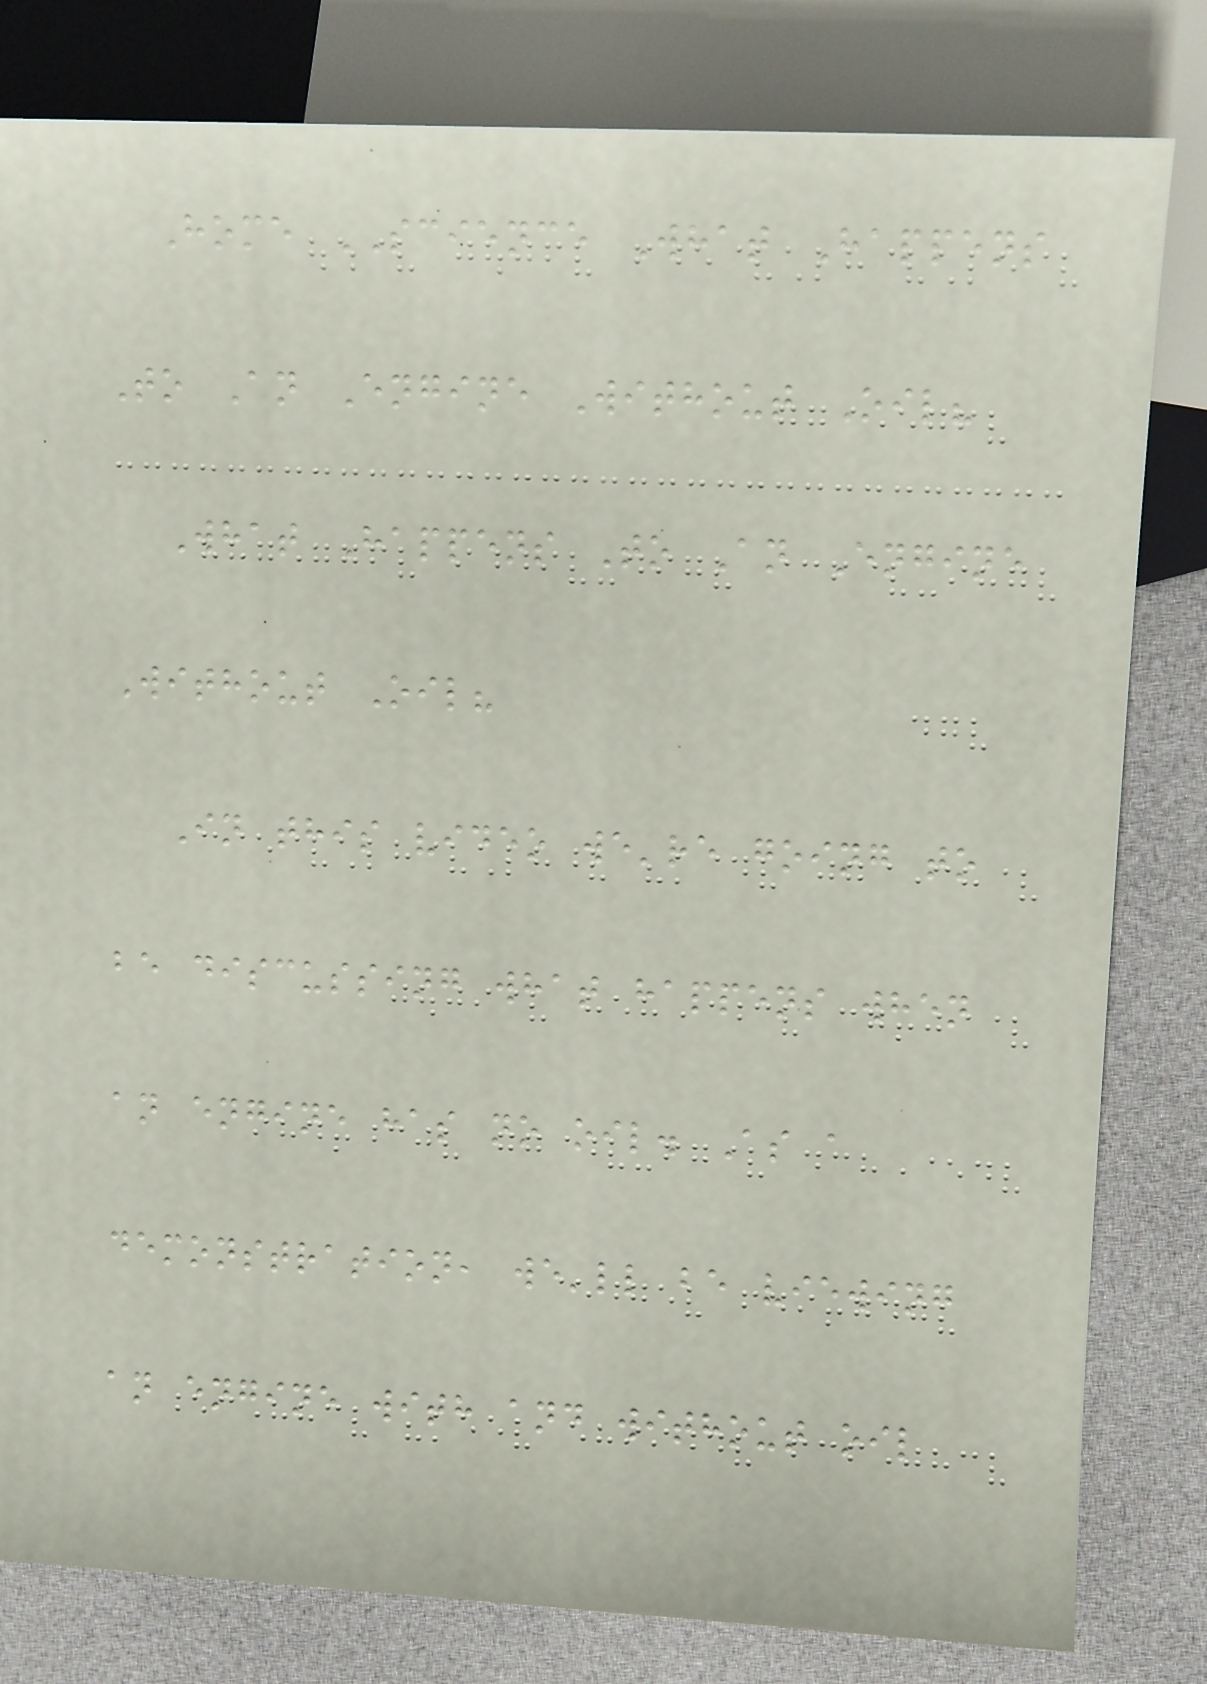Home SCIENCE What Happens
To An Engine Without Oil?
What Happens To An Engine
Without Oil?
In this video we're going to
be discussing what happens when
an engine has no oil. As a
demonstration, we'll be viewing
an engine with and without oil
